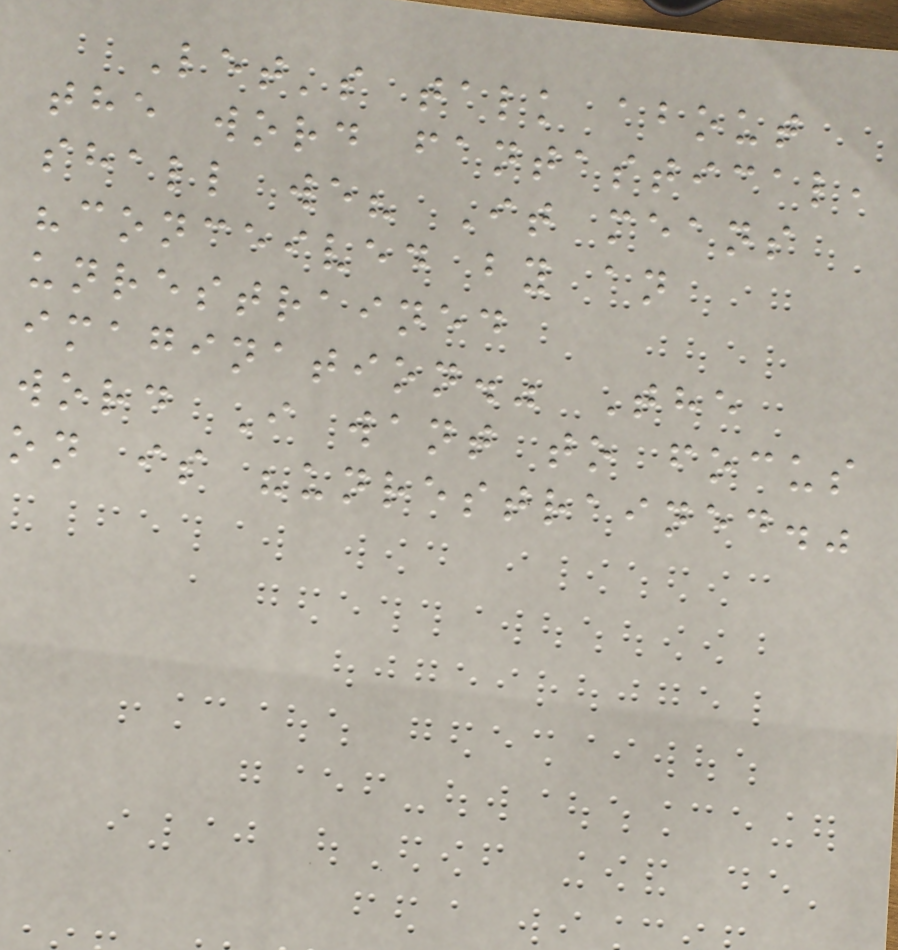Let's talk about
the word fantastical,
shall we? It means
"conceived by an
unrestrained
imagination." The
word I want to focus
on is "unrestrained."
